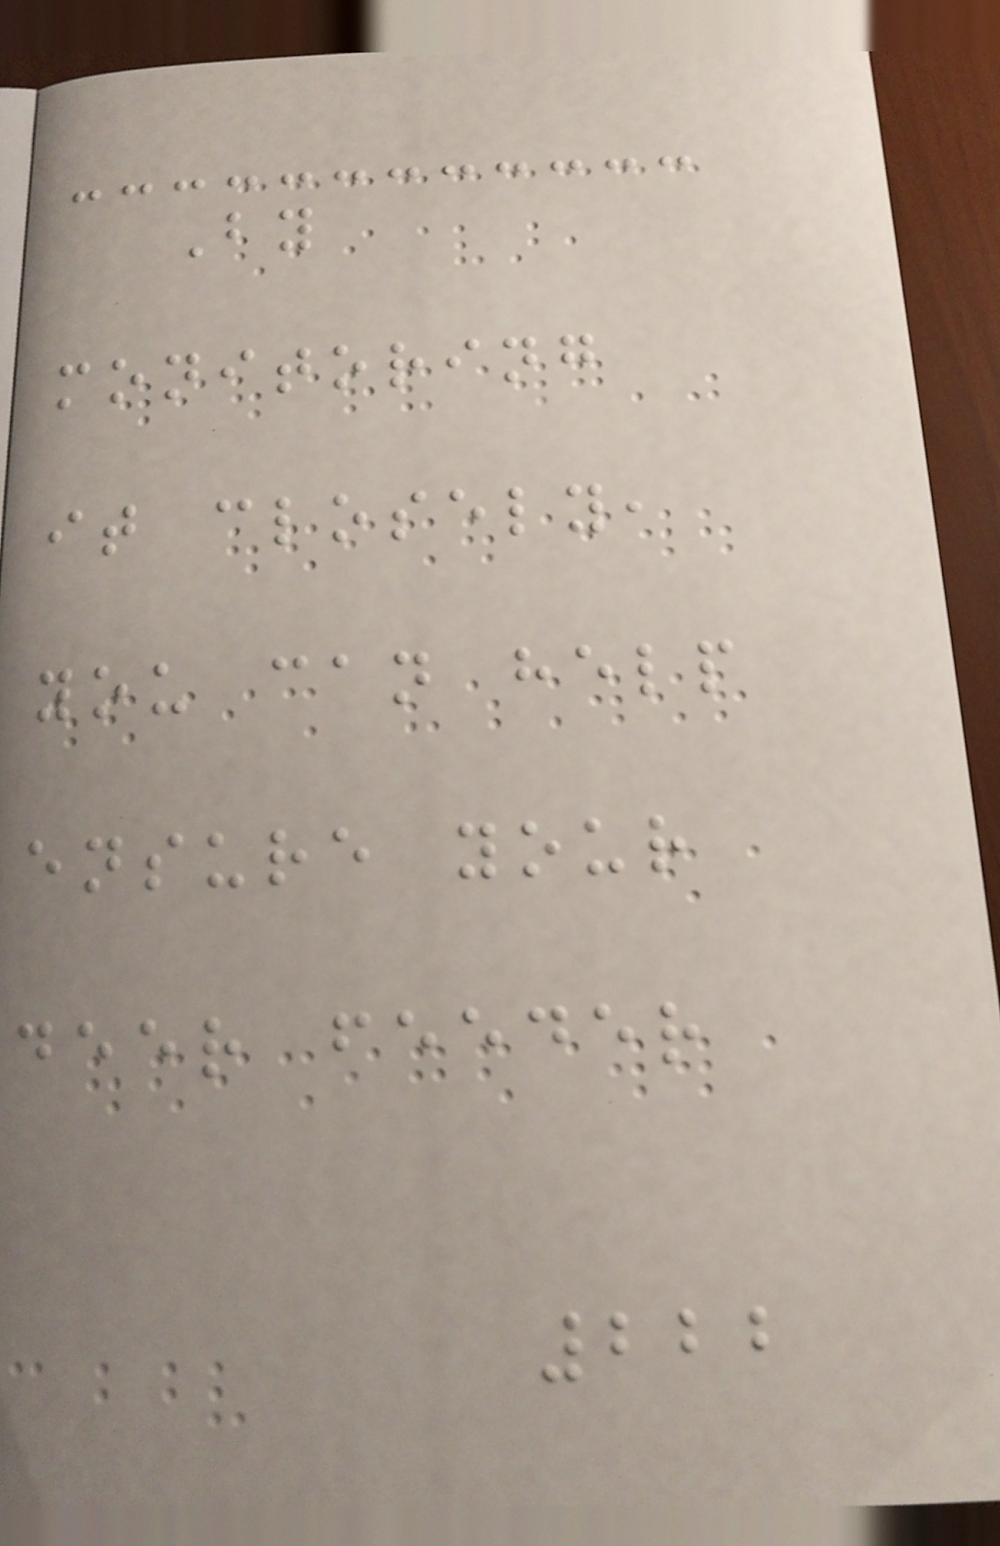By
monitoring
it closely,
you can help
ensure your
deer feeder
222
